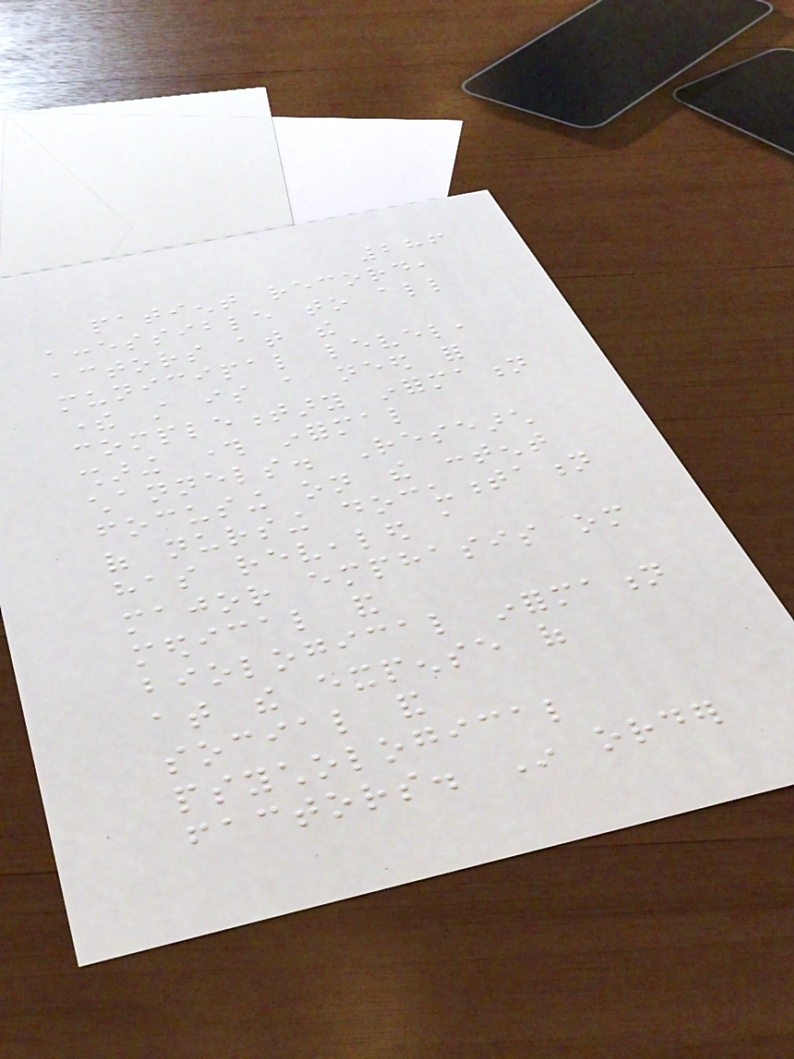286
patient record,
accessible to all
actors at the
municipal level,
there still is a need for
complementary information
sharing through informal
channels. Research
focusing on the content
of nursing documentation
has revealed a
major emphasis om
medical and
biological information
at the expense of
social and
psychological
factors. In order
